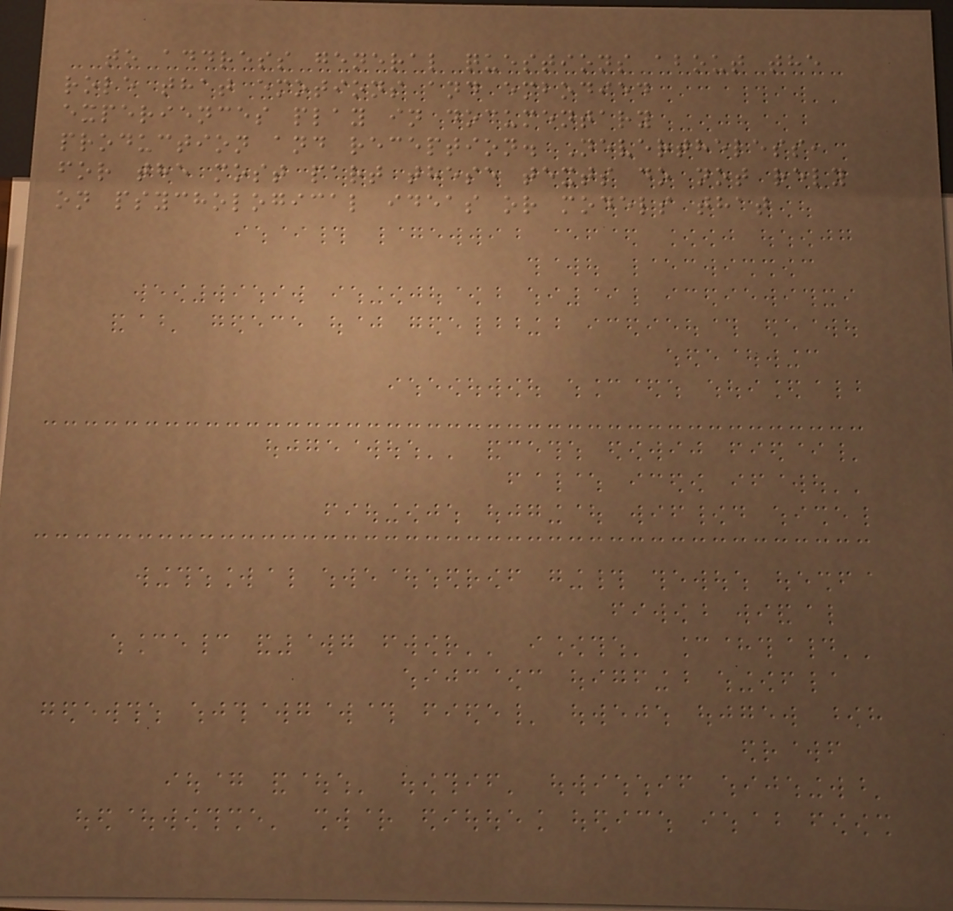to address general questions about the
role that emotions and embodied
experiences play in documentary
production and reception. Nevertheless,
for the most part these texts do not rely
on psychological ideas or models that
